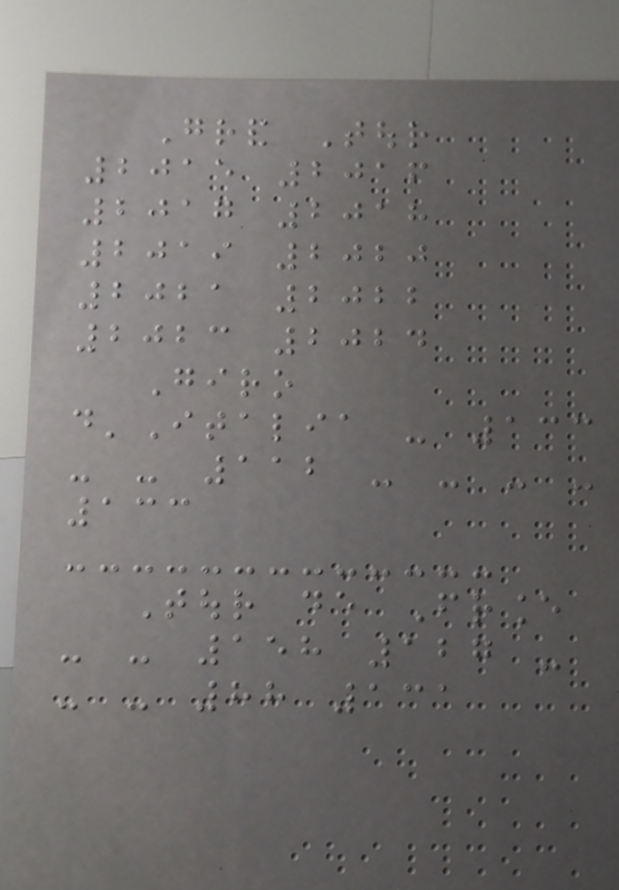Grand Tour
2015 2016
2017 2018
2019 2020
2021 2022
2023 2024
Giro
d'Italia - 133
- - 112 - - - -
133
Tour de France
- - 158 127 -
- - 88 131
